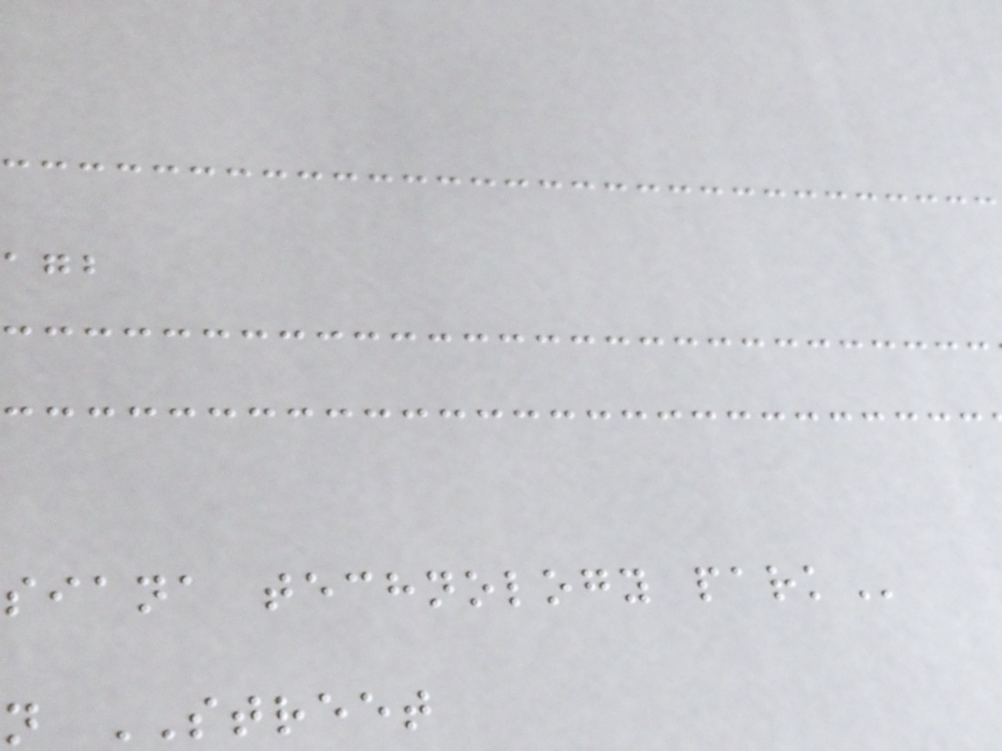siana technology
n STREET
